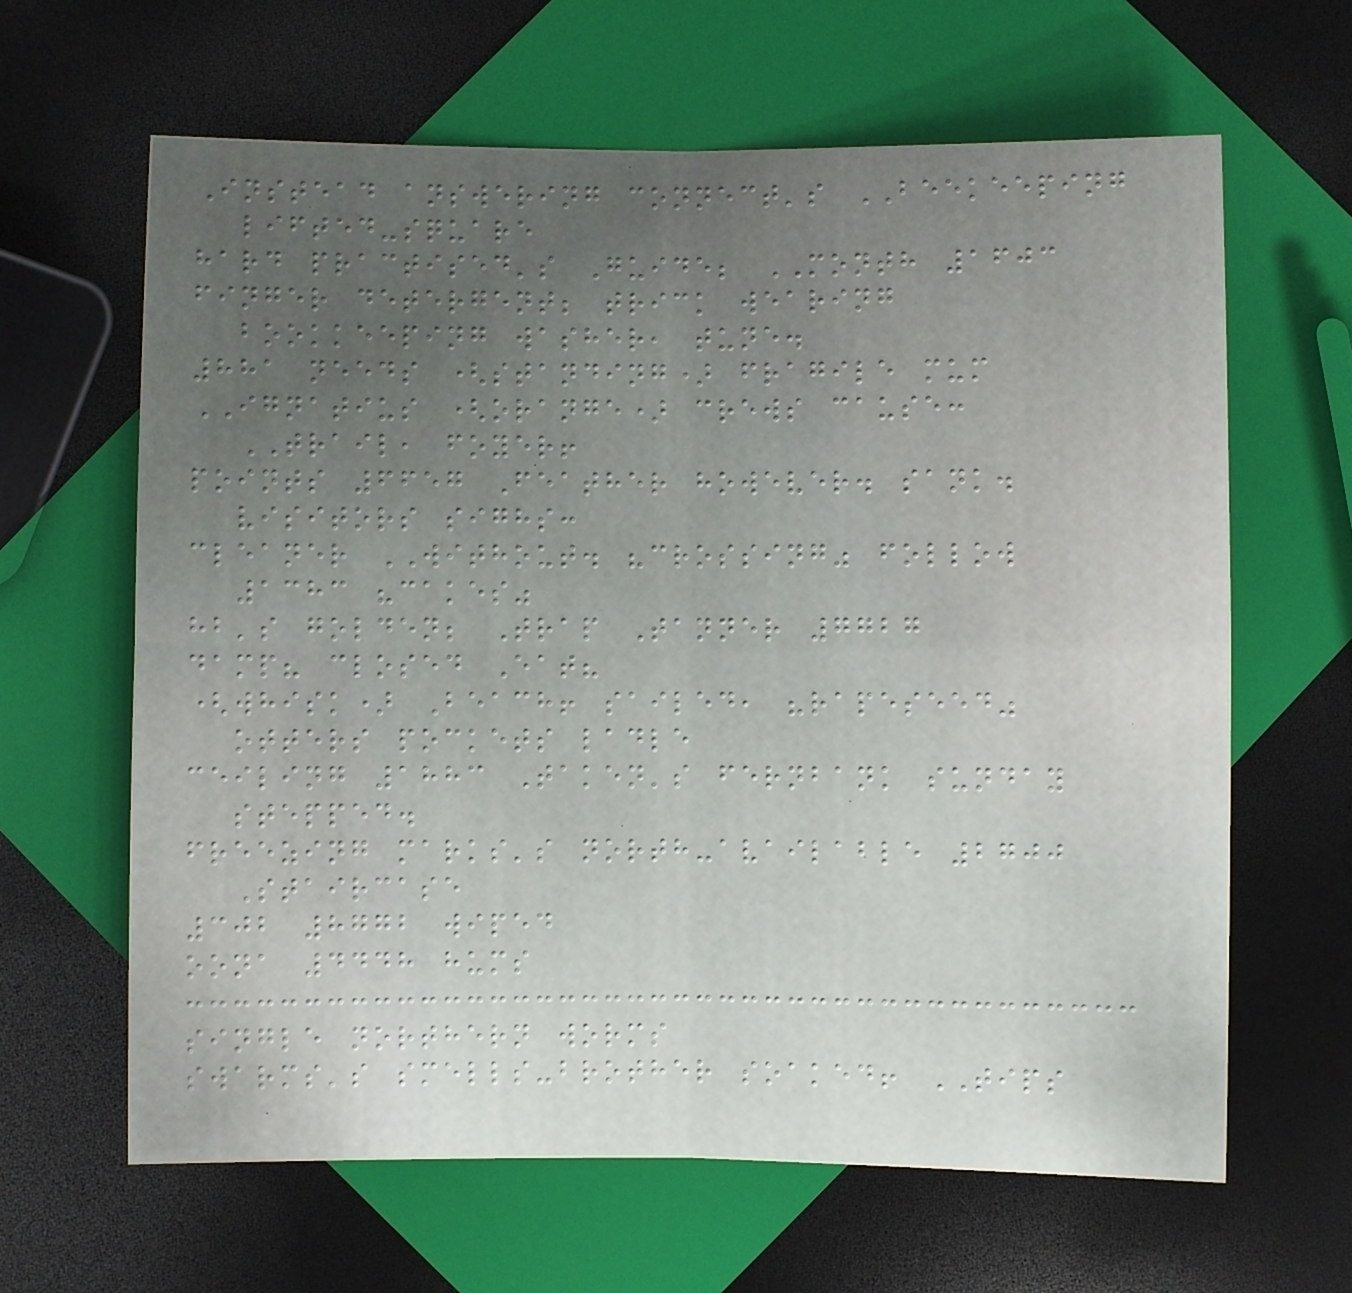Instead answering connect's BEEKEEPING
lifted-square
hard practised's Guide; MONTH 1603
finger detergent; trick wearing
bookkeeping washer, tune.
881 needs (standing) fragile mum
IGNATIUS (orange) crews cause:
TRAIL, foyer!
points 6657 Feather however. sank.
visitors sighs:
cleaner WITHOUT. "crossing" follow
1383 "cakes"
hb's golden; Trap Tanner 7727
damp? closed Eat?
(whisk) Beach! sailed, "rapeseed"
otters pockets ladle
ceiling 1883 Taken's fernbank sunday
stepped.
freezing marks's north-available 2700
Staircase
302 8772 wiped
oona 4448 hums
single northern worms
swarms's smells-brother soaked! TIPS
